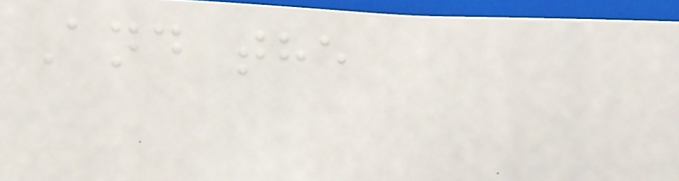And the
